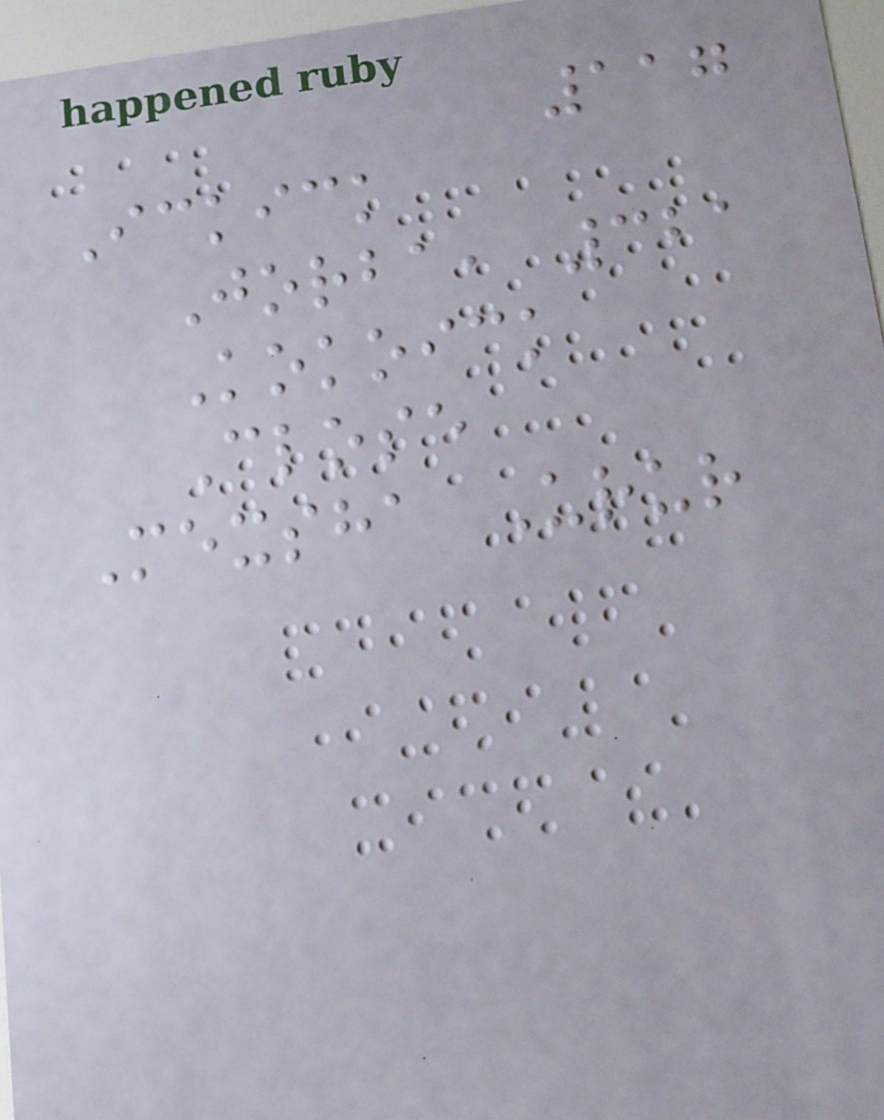117
Ickick
Jorba, 321
Kokoick
Close
Mexsha Urur
